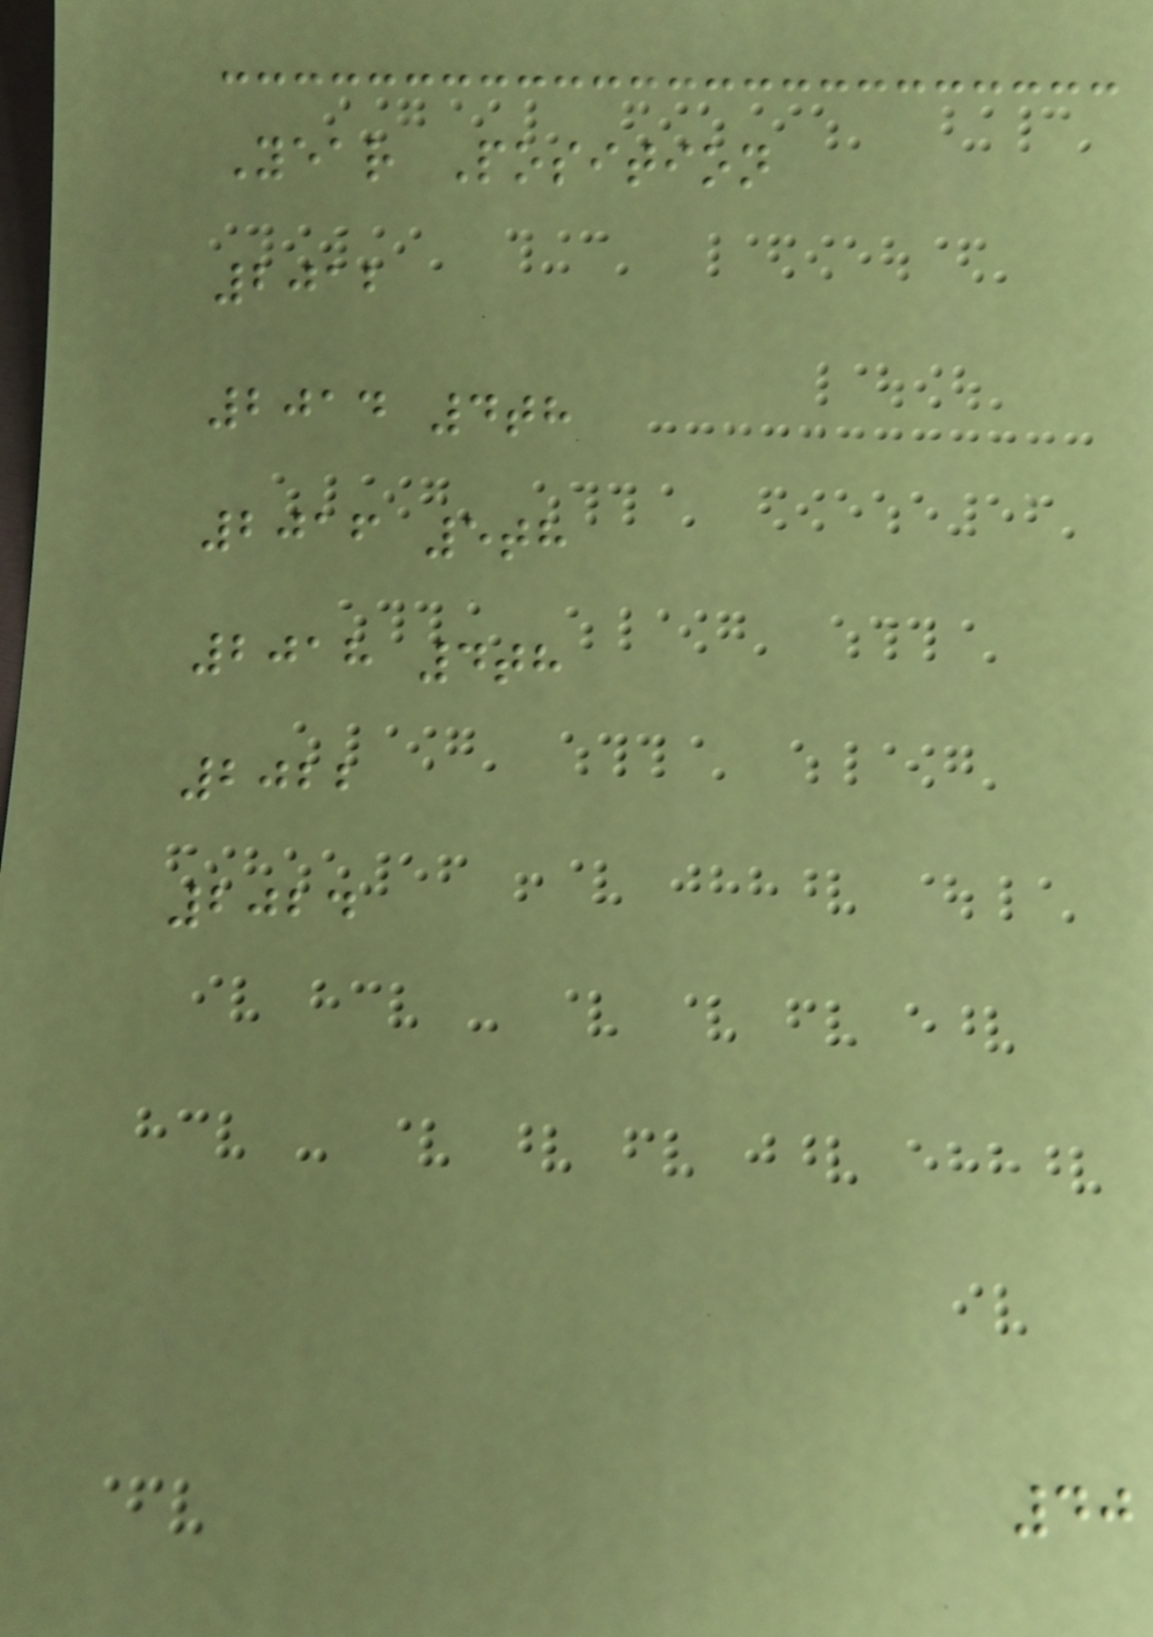Year Position
2012
2014 4th
2016 5th
2018 4th
2022
2024
40
